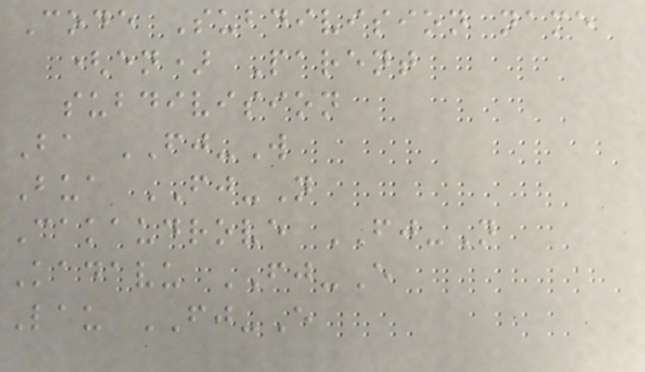Code Subdivision name
(en) Parent
subdivision
Ba FJ-W
Bua FJ-N
Cakaudrove FJ-N
Kadavu FJ-E
Lau FJ-E
